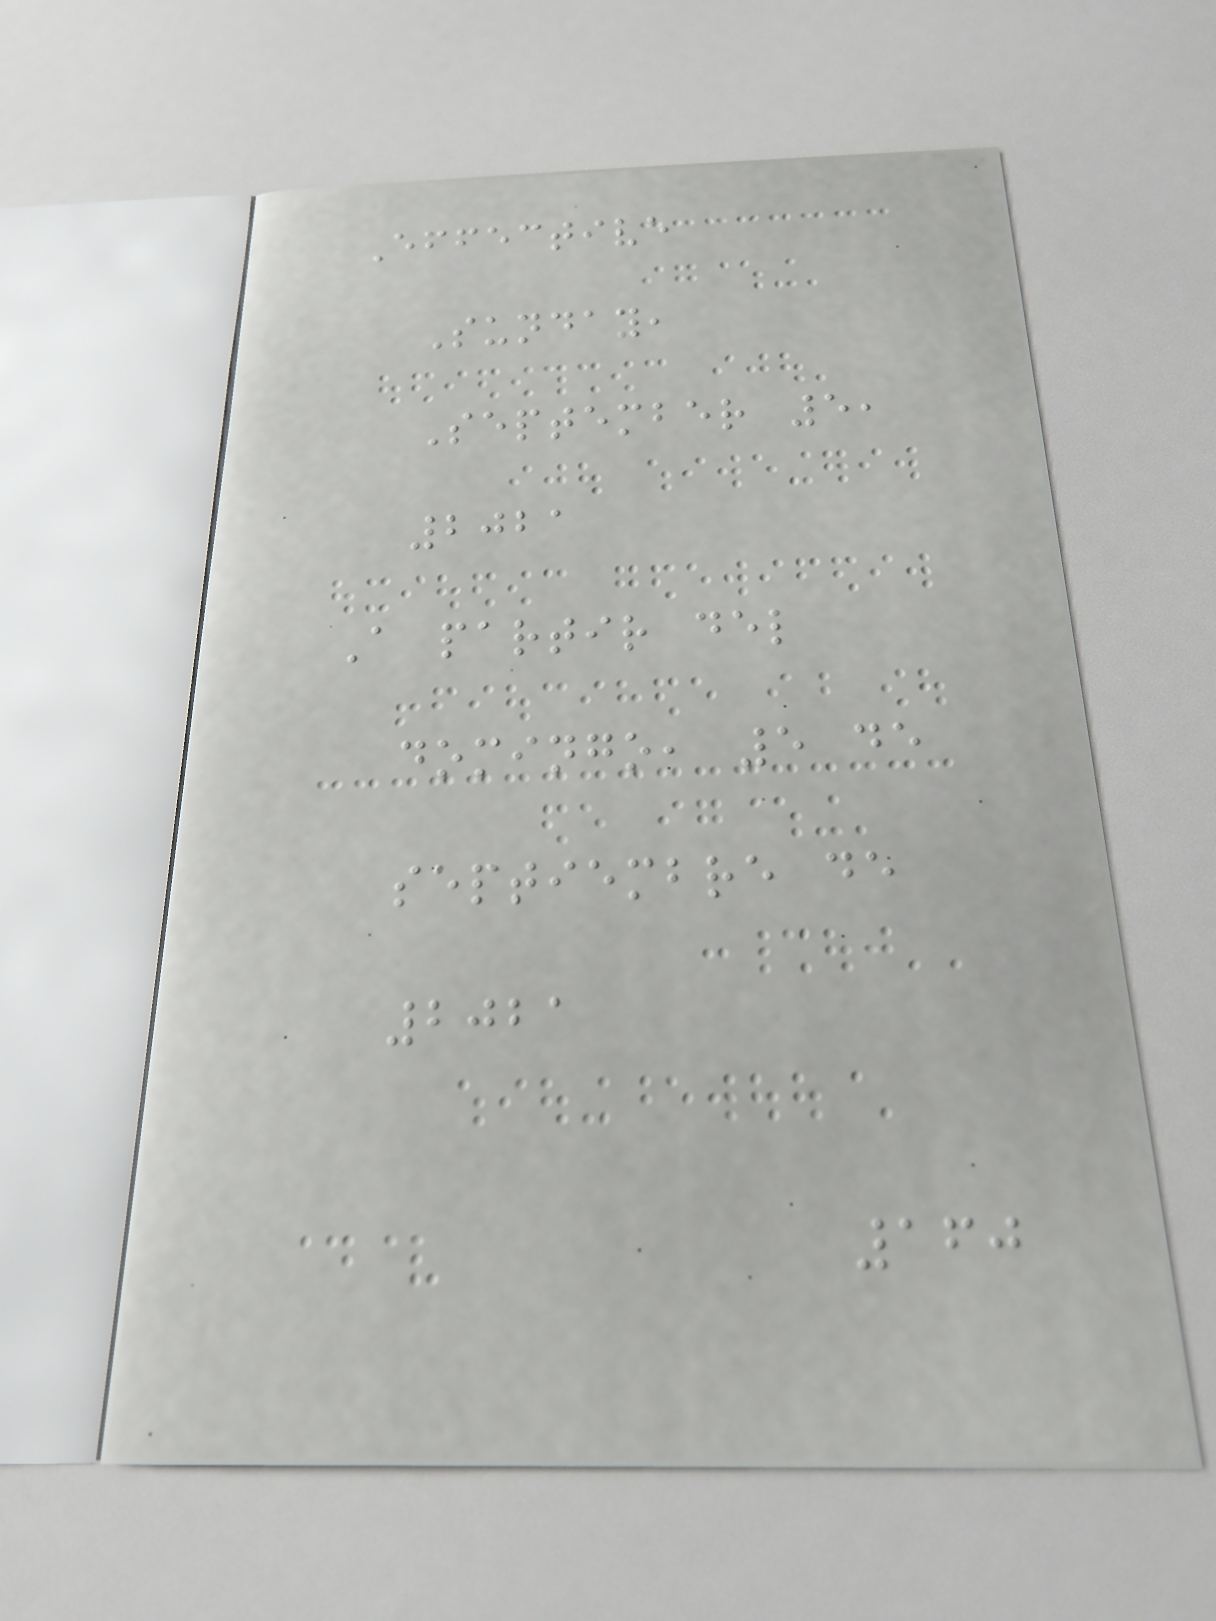Effective
Sunday,
September 5,
2021
A partir del
domingo, 5 de
septiembre de
2021
160
